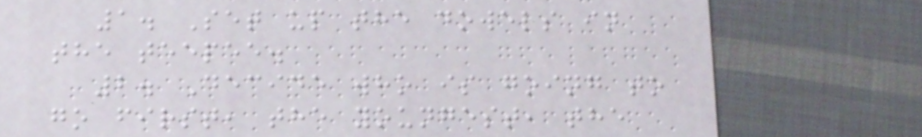1. Set up the dowels in
the teepee.
2. Decide who is going to
go first, the youngest, the
